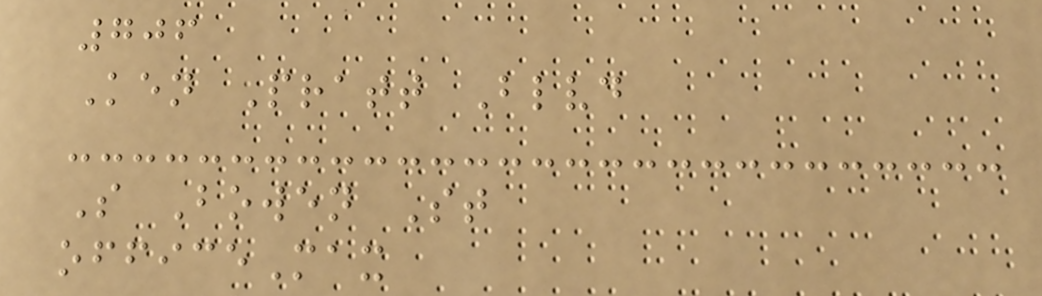706
Ken Pratt Blvd
S Bowen St
officeMax
